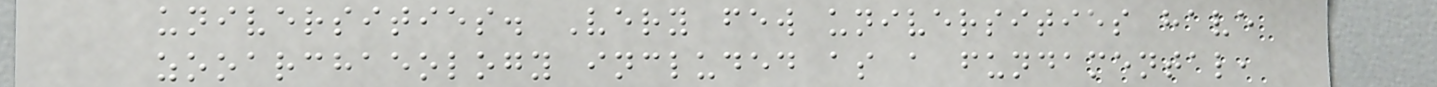universities. Very few universities have
zooarchaeology included as a fundamental,
